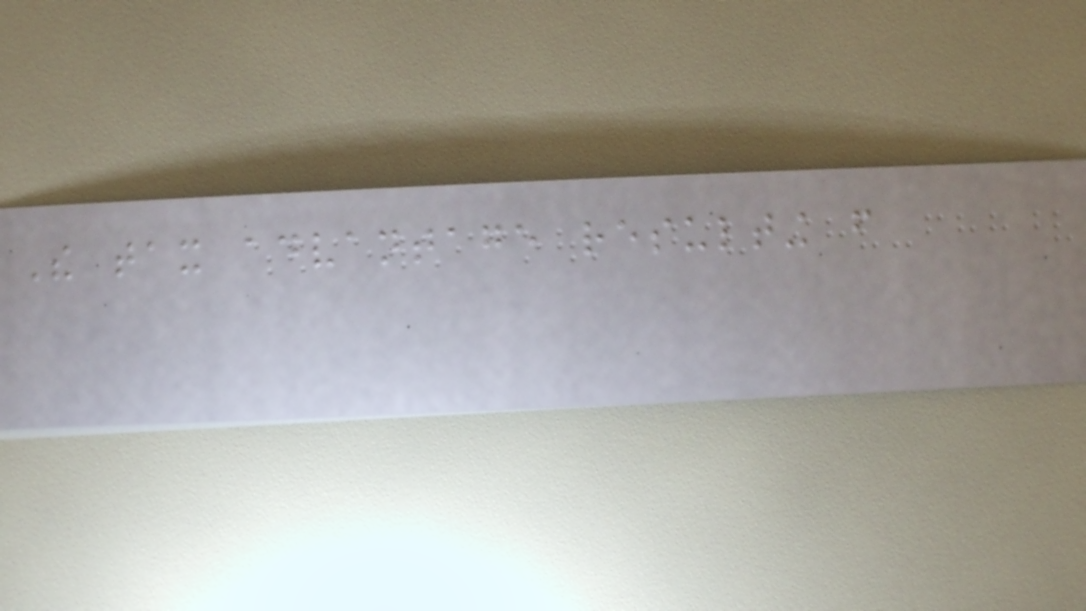The tax advantage resulting from
